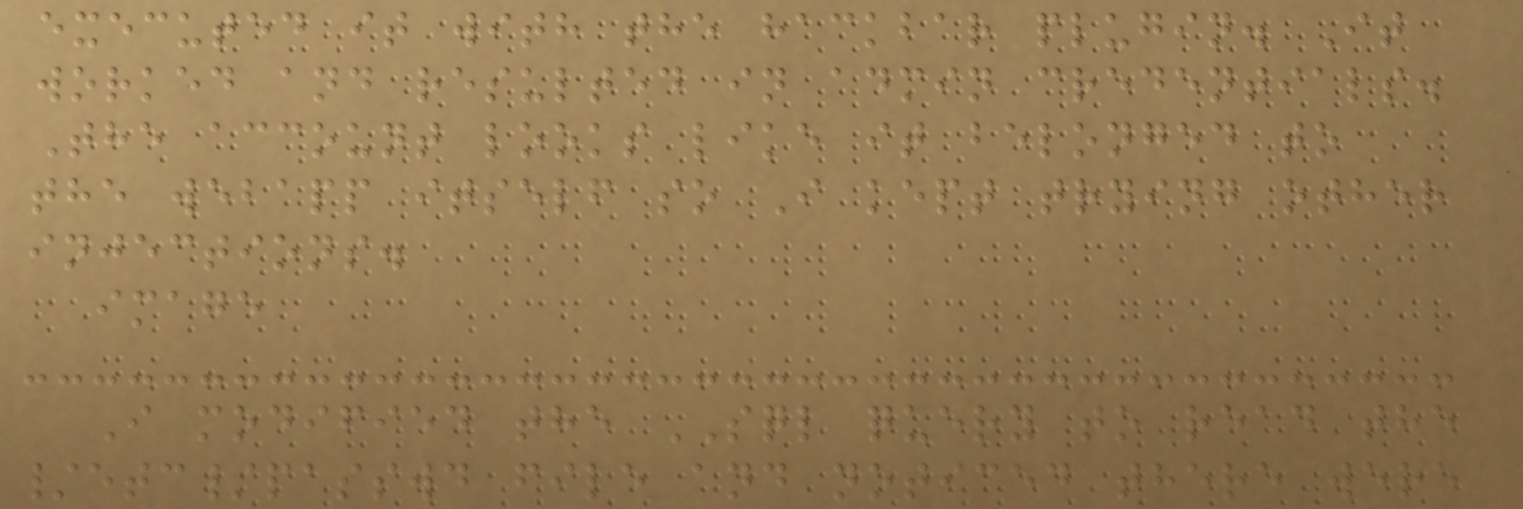executed it with the hackbar plugin. It
worked and resulted in admin credentials.
The account looks like it belonged to
the webapp itself so I kept trying other
injections.
image
I modified the SQL query to read the
/etc/passwd file and noticed there were
